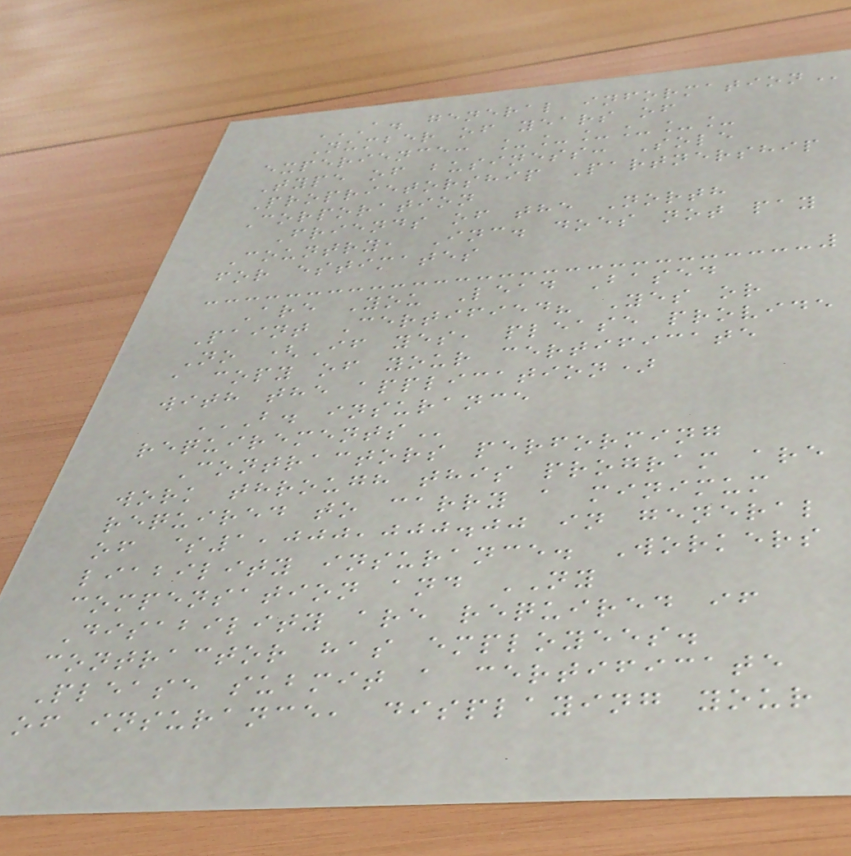A. GENERAL INFORMATION
Number of years of
experience: ______
Type of business: Sole
Proprietorship Partnership
Corporation
Friends of the North
Country, Inc. does not pay
for estimates
Are You Lead Based
Paint Certified? Yes or
No (If yes, please provide
a copy of your certificate
with the application)
B. INSURANCE
REQUIREMENTS
Contractors performing
work through this program are
required to carry a minimum
of $1,000,000.00 in general
liability insurance. Workers
compensation and NY
Disability are required if
contractor has employees.
Please submit a certificate
of insurance, displaying your
